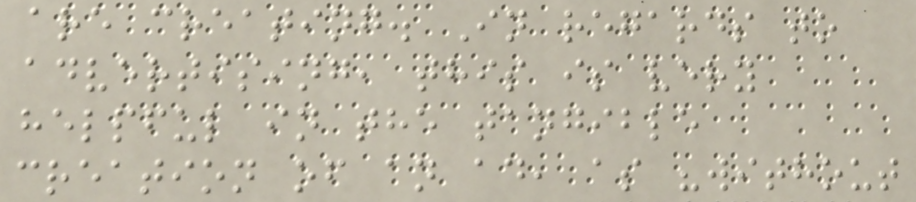are creating. In regards to
advertising, this is very
helpful in the tangible
creation of an ad, as "without
